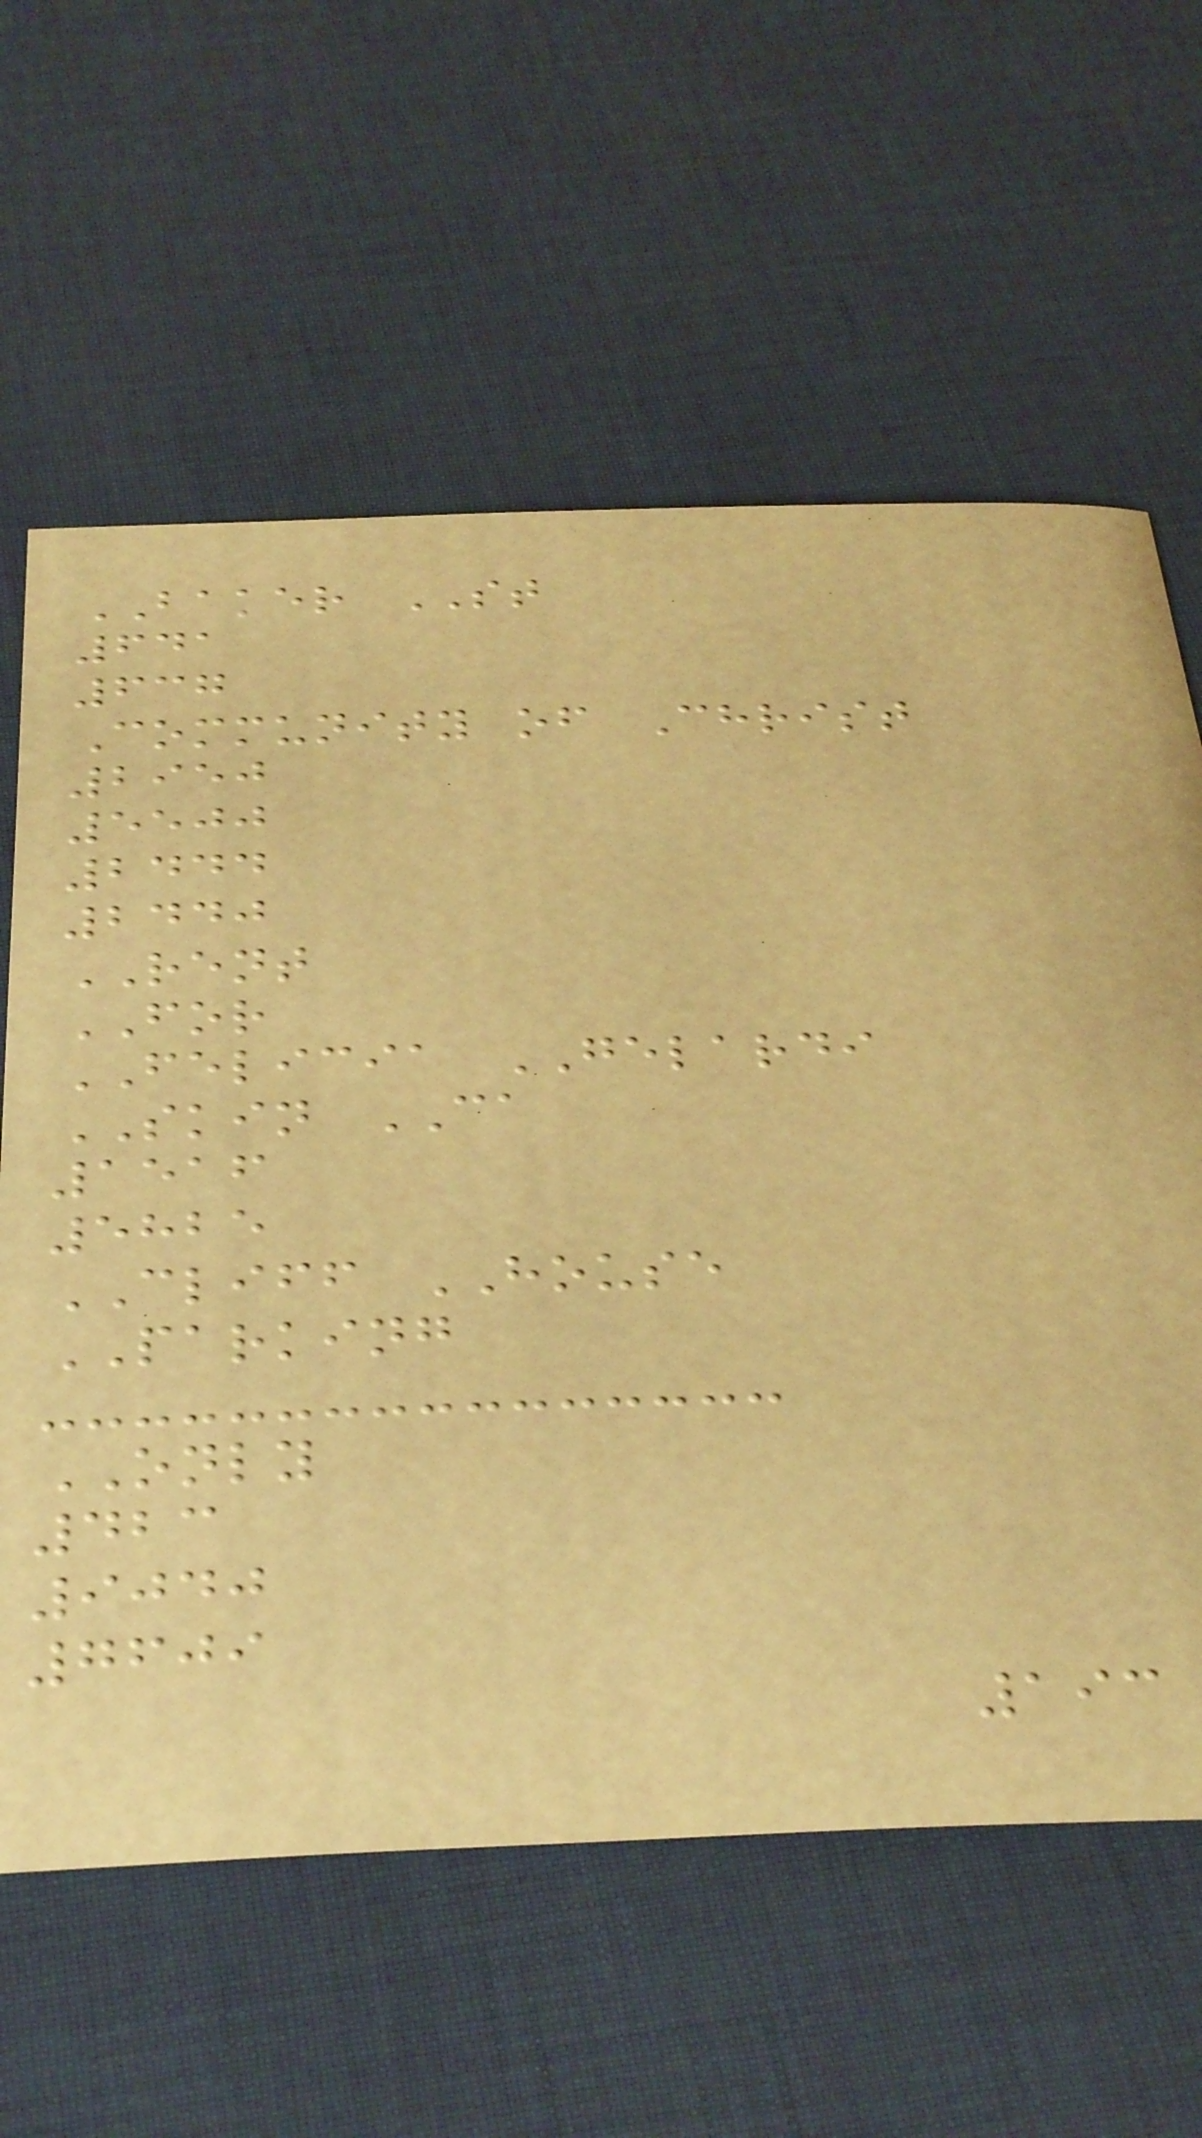BAKER ST
641
637
Community of Christ
2950
5500
2444
2440
RENT
FOR
FELICIA GELARDI
SKIN CA
1516
5825
CLIFF HOUSE
PARKING
ONLY
423
9040
7609
193
